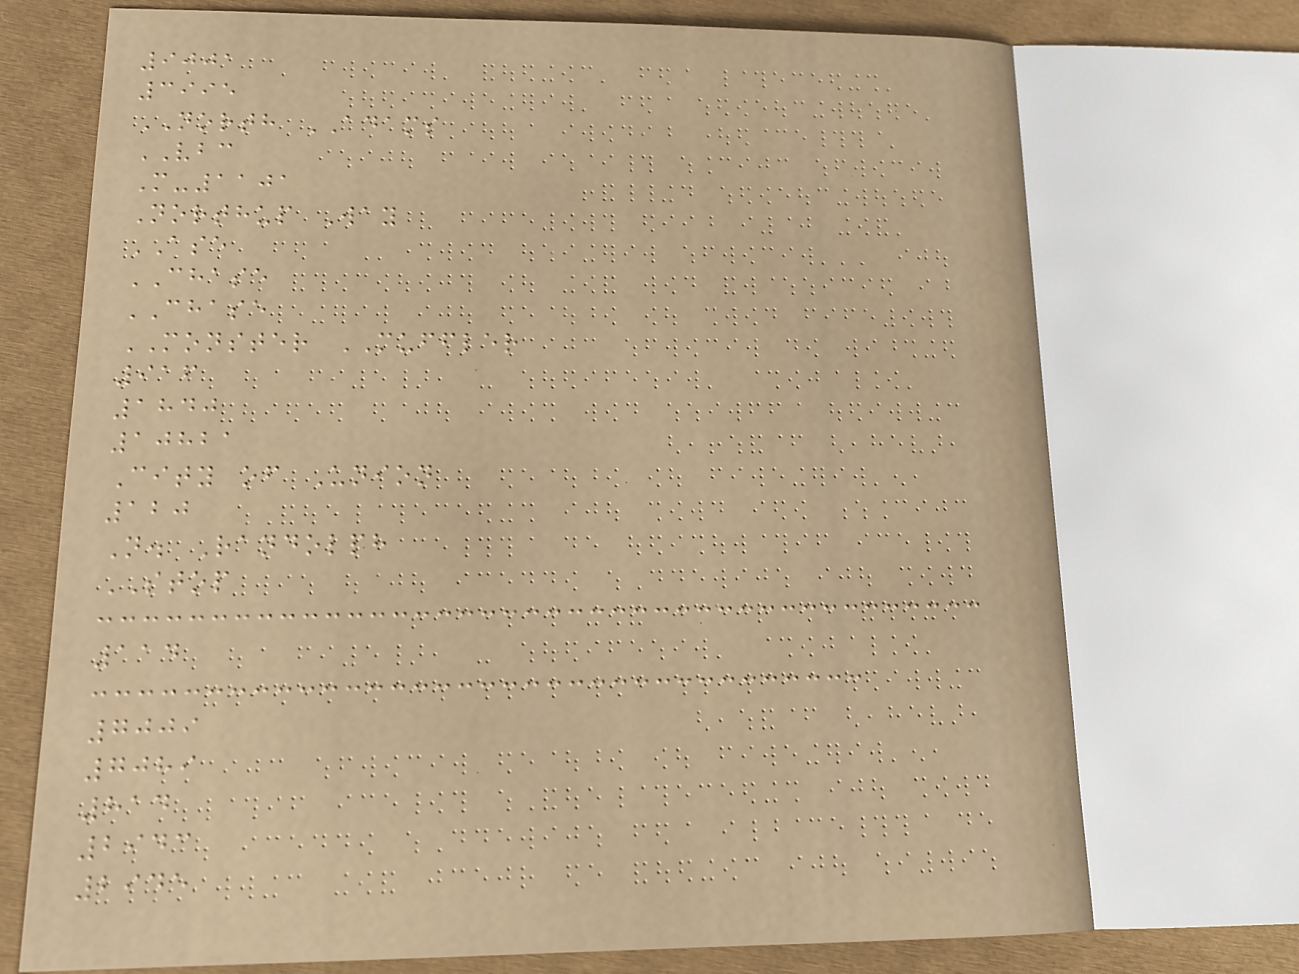9001
3995
NORTH ADAMS
VBC
M-1101
Northup Way
ASE
CHASE
CHASE
MONSTER MUFFLER
916
1840
10821
City of Union
120
N. Randolph
STOP
114
7009
7089
814
2943
2945
